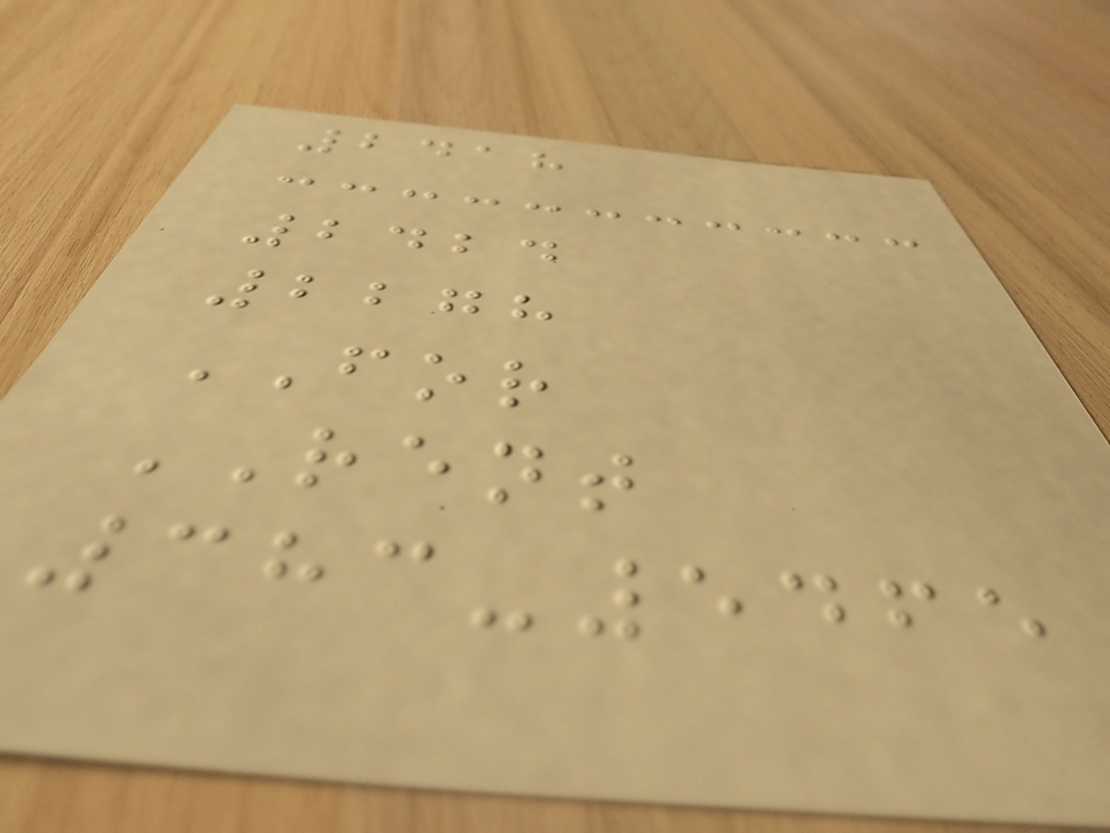2418
2424
2278
FOR
RENT
383-5465
